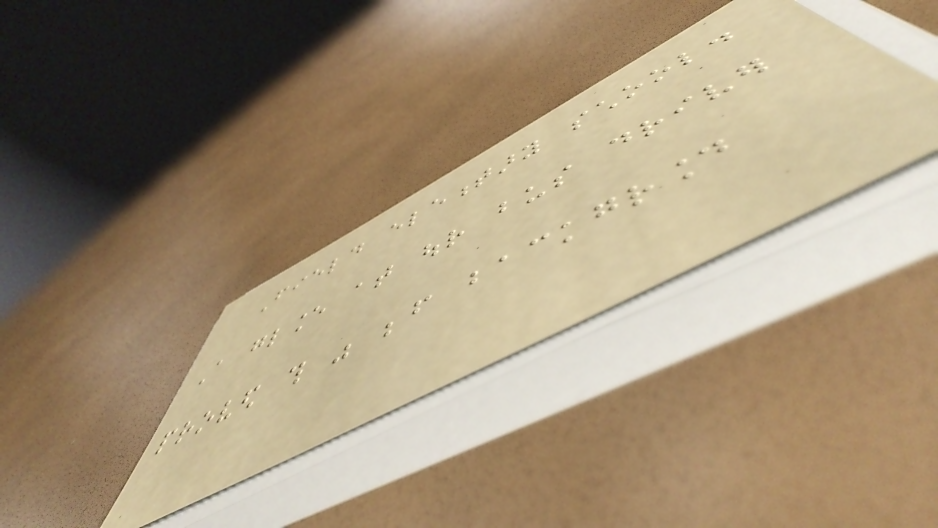Field elementary school.
A glance at our bus driver
proved this was before background
